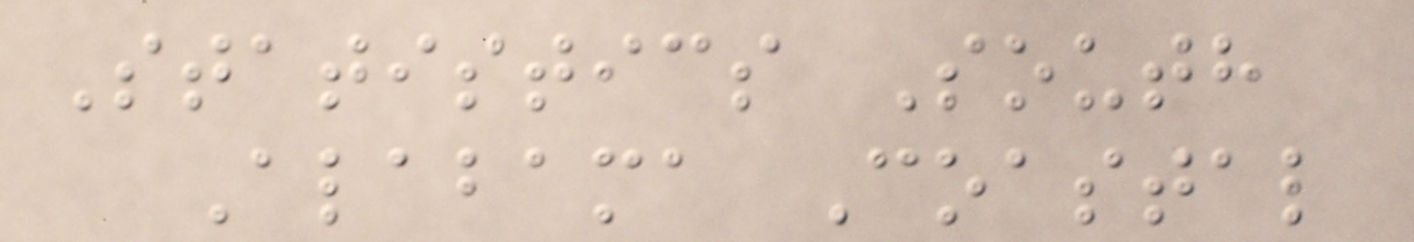Statistics South
Alabama Coastal
